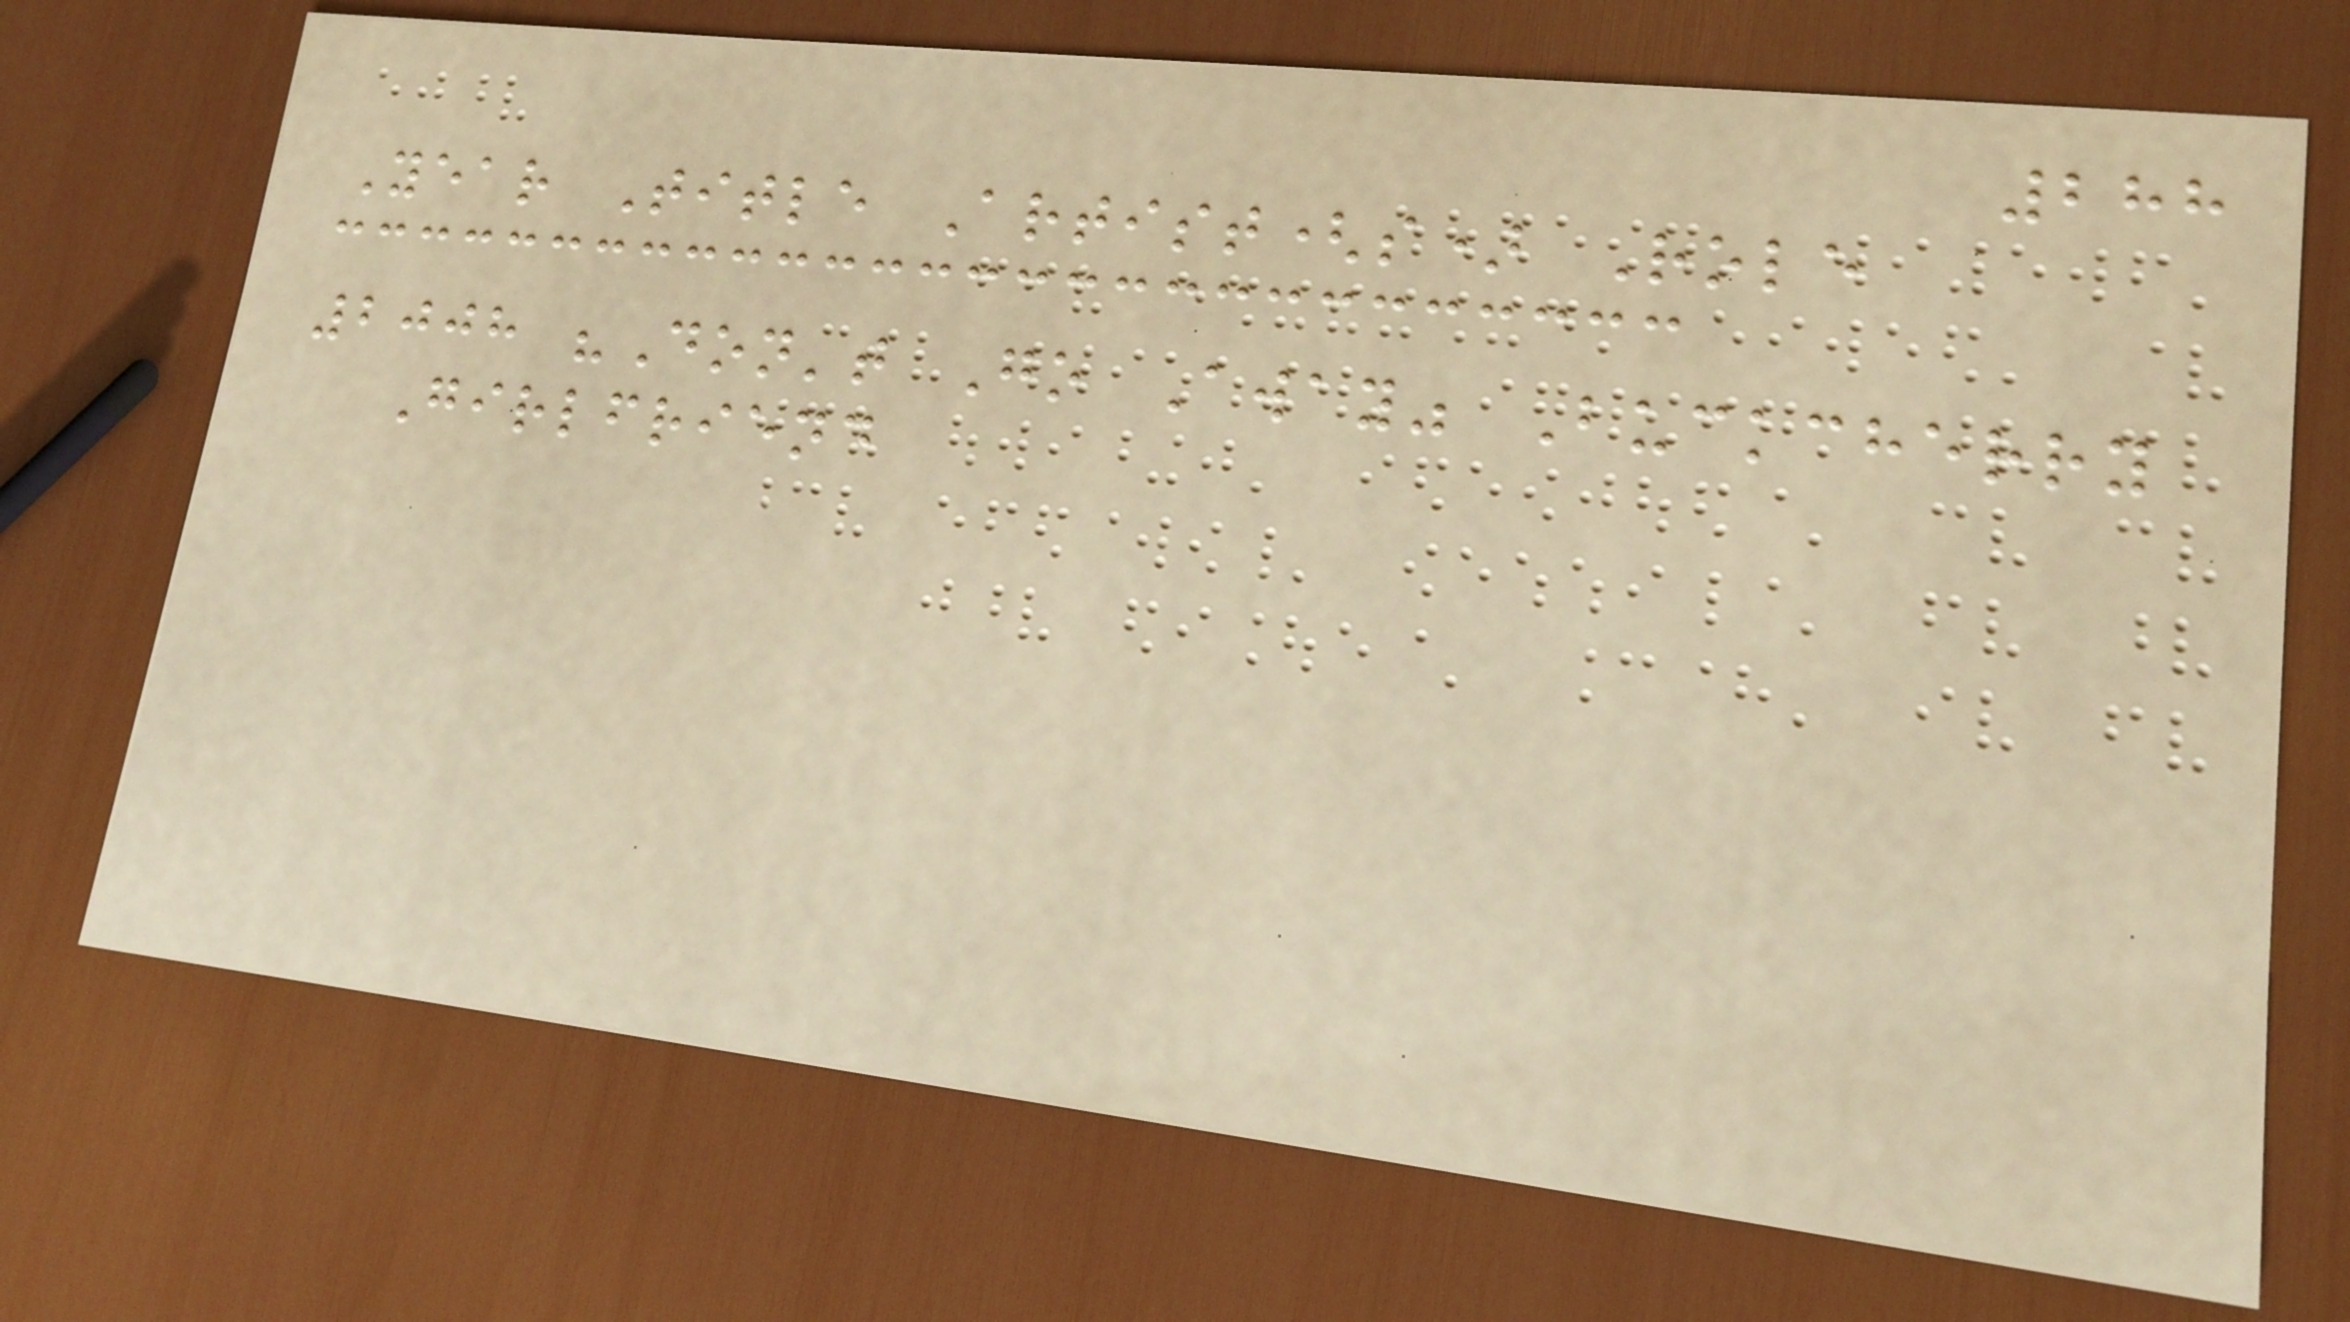288
Year Title Artist(s) Role
2008 "Don't Go Away" Buckcherry
Girlfriend
